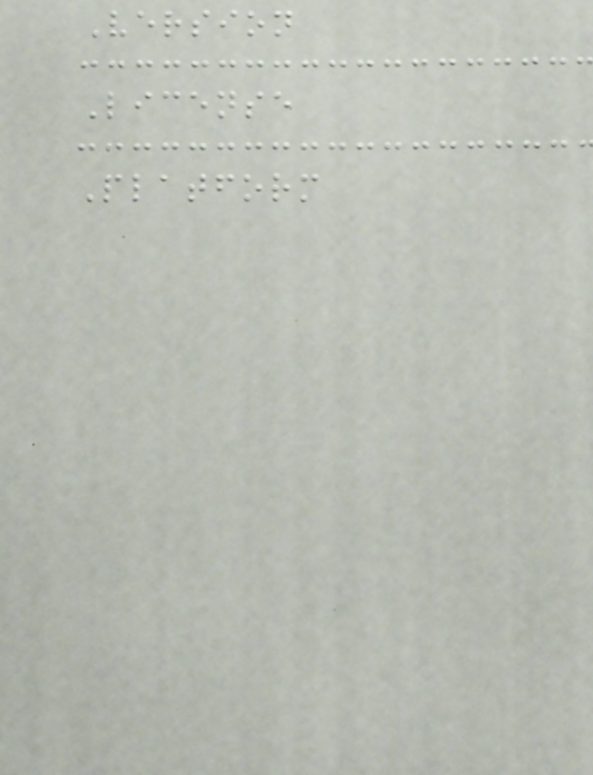Version
License
Platform
